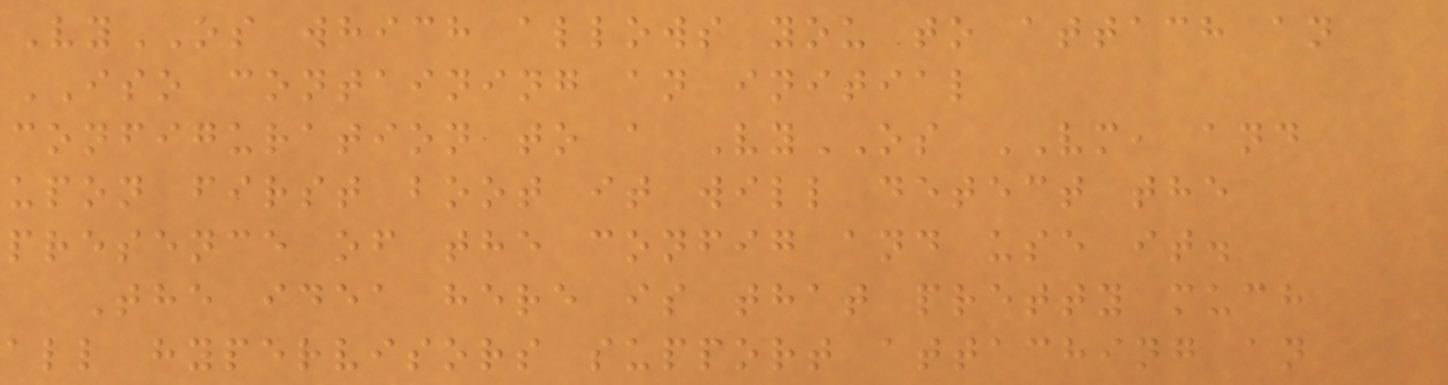VyOS which allows you to attach an
ISO containing an initial
configuration to a VyOS VM, and
upon first boot it will detect the
presence of the config and use it.
The idea here is that pretty much
all hypervisors support attaching an
